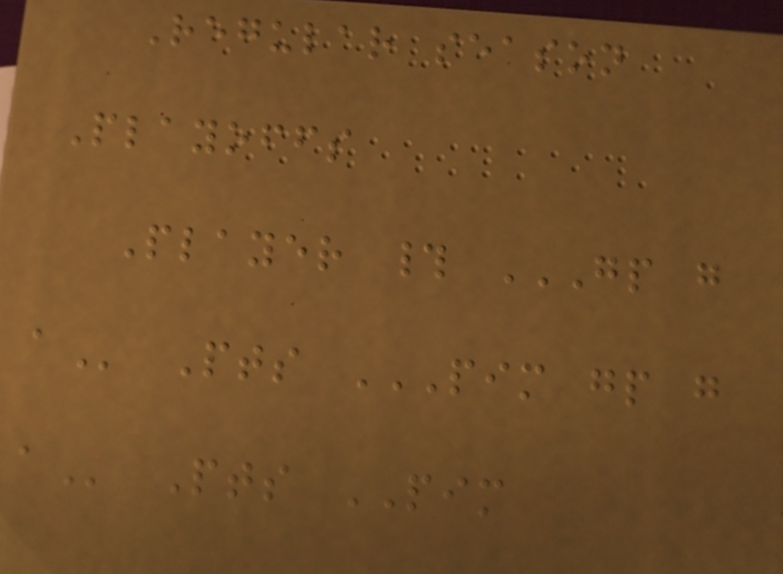Regular season
Playoffs
Player # GP G
A Pts PIM GP G
A Pts PIM
